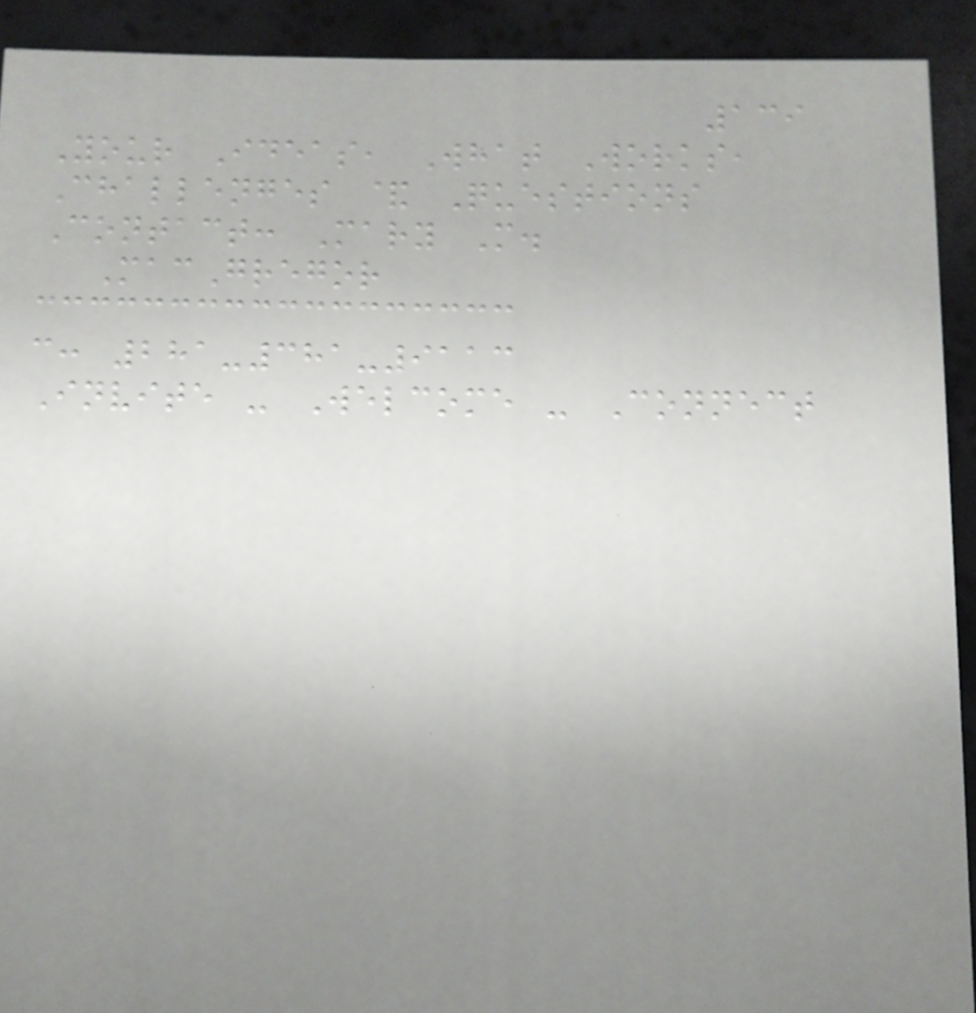139
Your Ideas, What Works,
Challenges & Questions
Contact: Mary M.
MacGregor
c: 281-381-9113
Invite - Welcome - Connect
